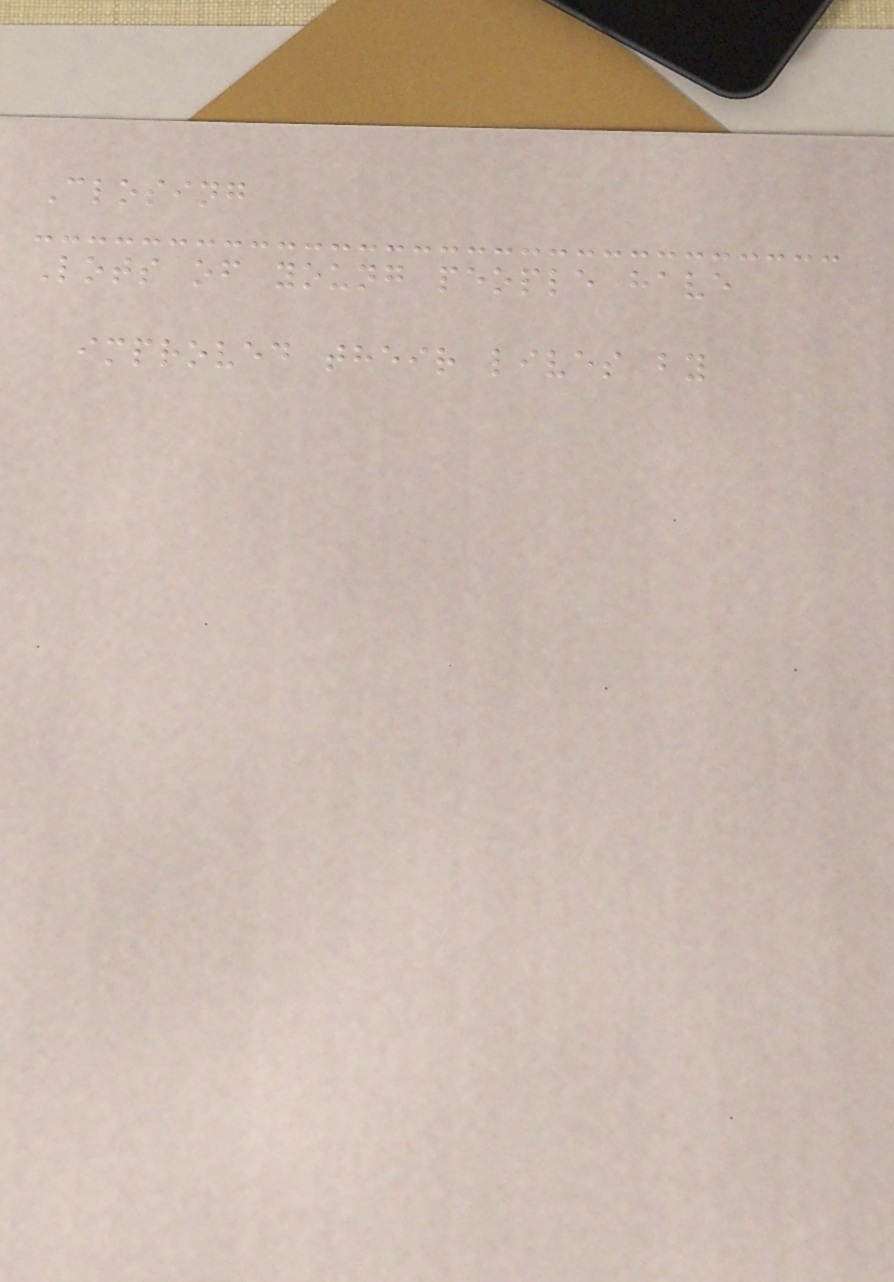Closing
Lots of young people have
improved their lives by
